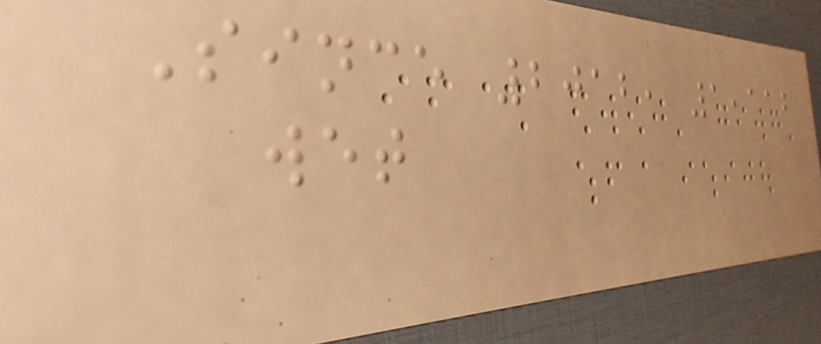Since 2012, 1,112
wet
